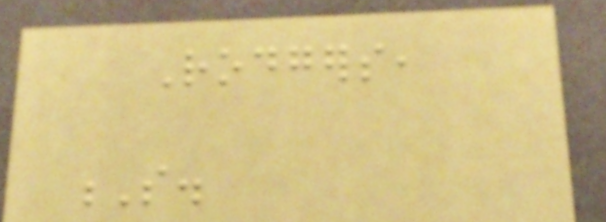Rodgers,
S.
